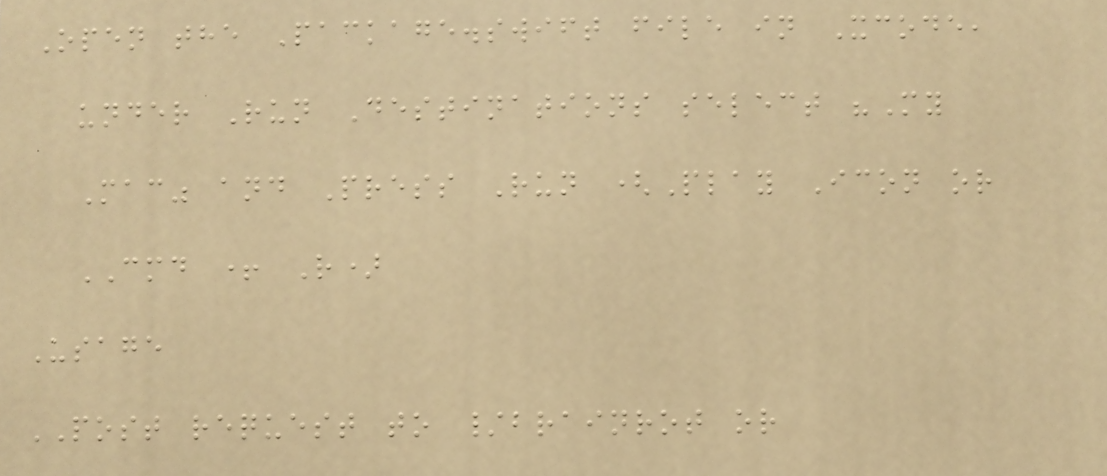Open the Package.swift file in Xcode,
under Run Destinations select "My
Mac" and Press Run (Play Icon or
CMD + R)
Usage
POST request to /brainrot or
